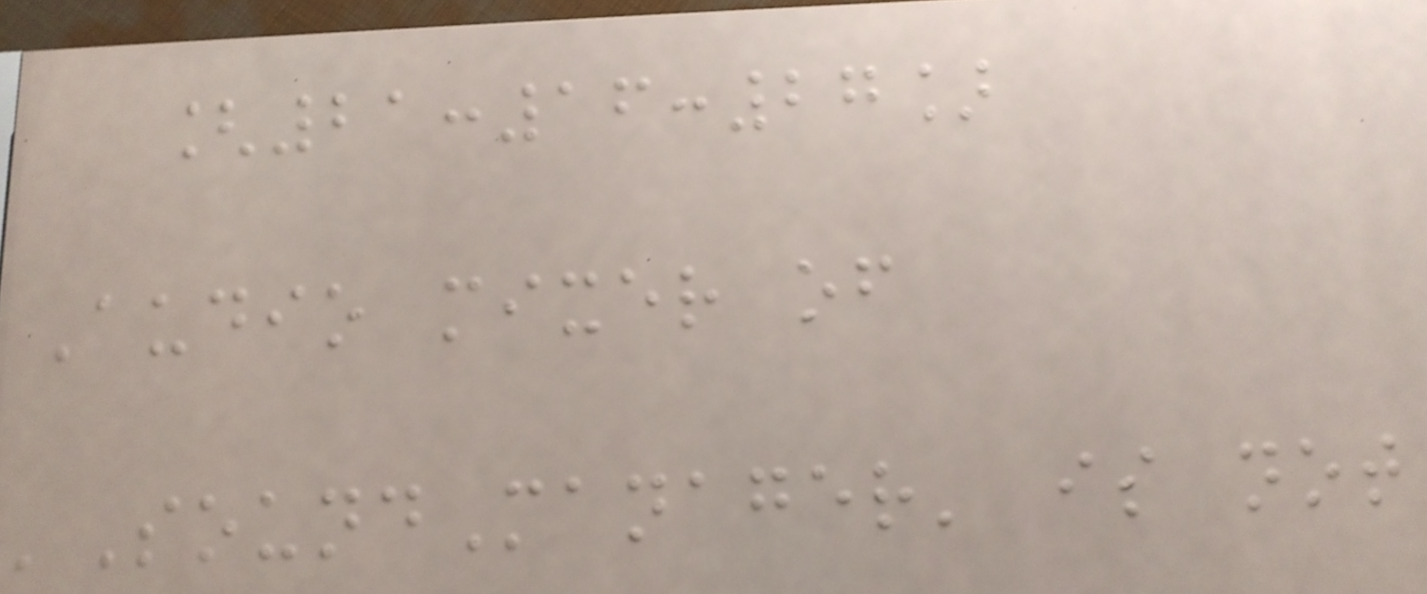[21:16:27]
Audio mixer of
'SoundManager' is not
